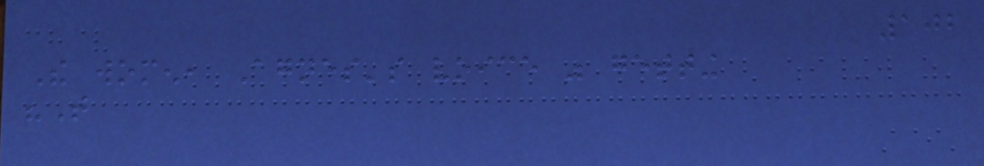102
The women, Agnes's voice was getting
"That
